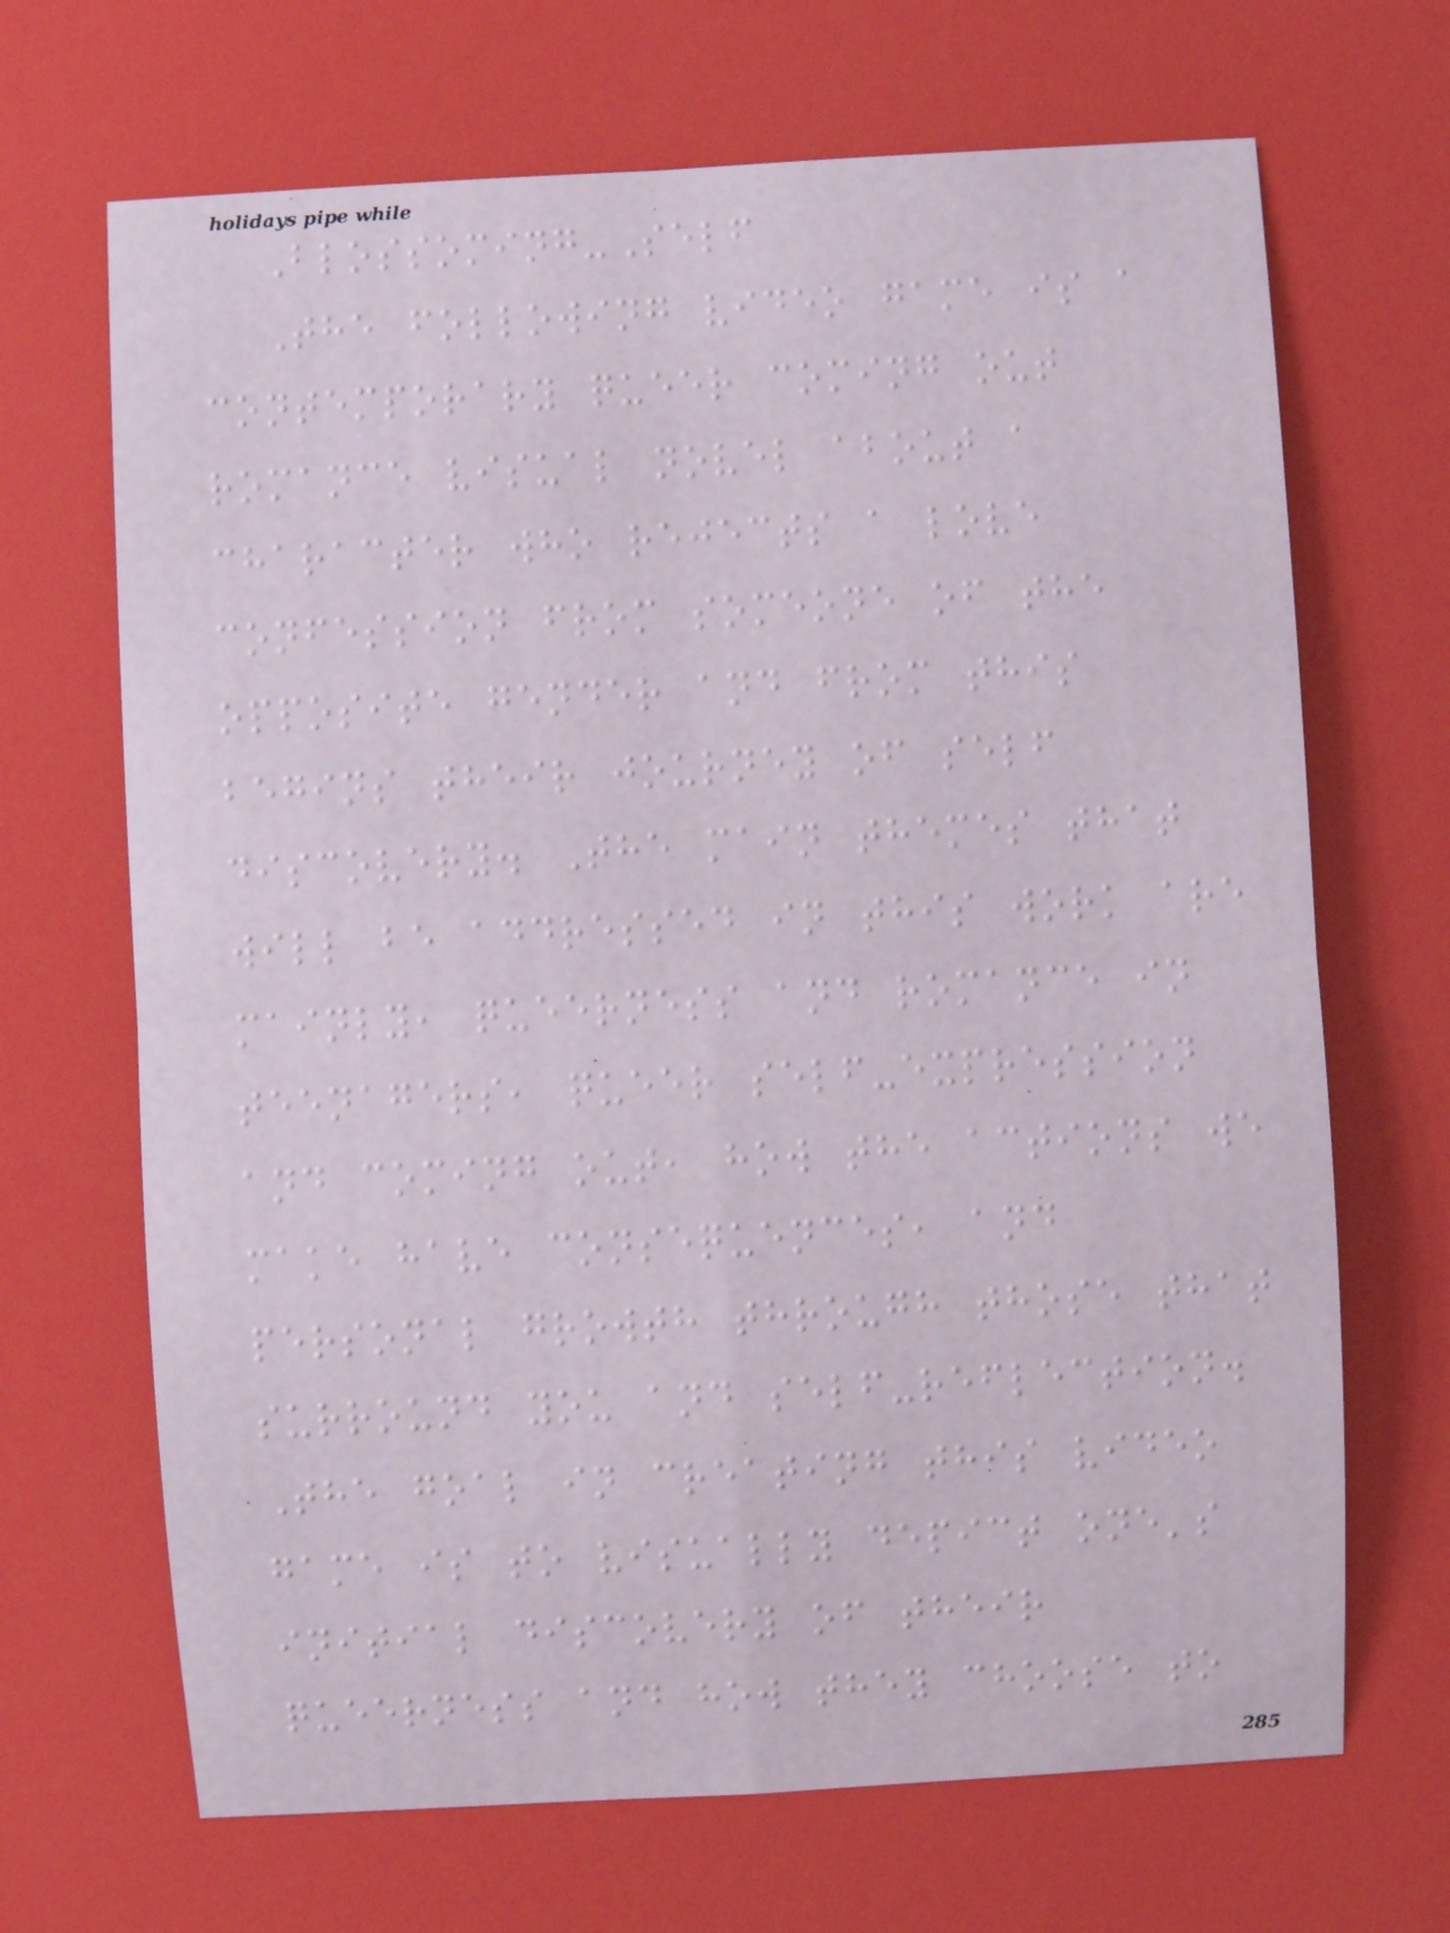Blossoming-Self
The following video game is a
contemporary queer coming out
romance visual novel about a
character who rejects a love
confession from someone of the
opposite gender and from this
begins their journey of self
discovery. The main themes that
will be addressed in this work are
mainly, queerness and romance in
teenagers, queer self-expression
and coming out, how the actions we
make have consequences, and
personal growth through those that
surround you and self-reflection.
The goal in creating this video
game is to visually depict one's
initial discovery of their
queerness and how they choose to
